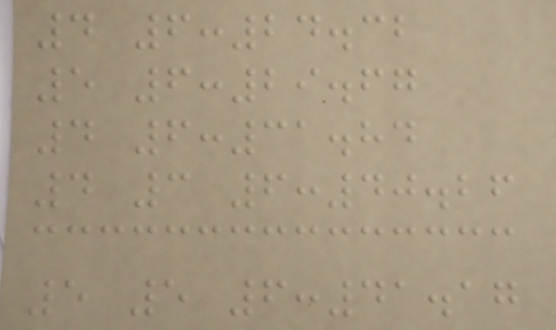4 6:24.32
5 6:29.67
4 6:31.84
4 3 6:40.26
5 5 6:41.17
